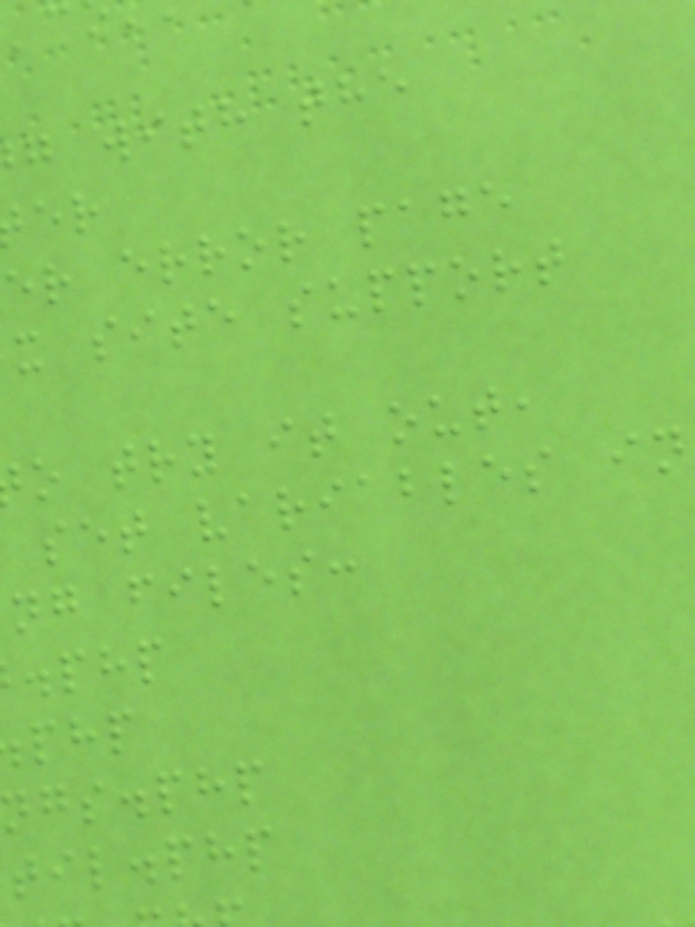g with the
er error page
x site support
o try it out,
set variables in
ng files:
ngs.php
til.php
